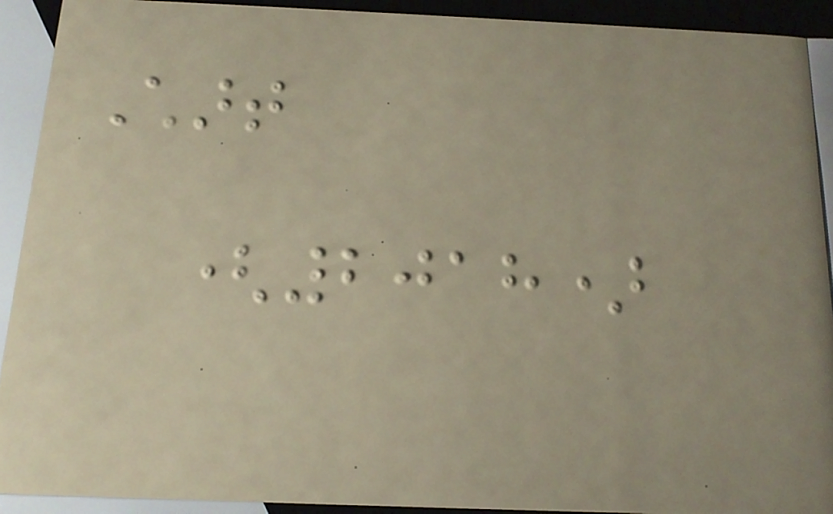Chart
(2018)
